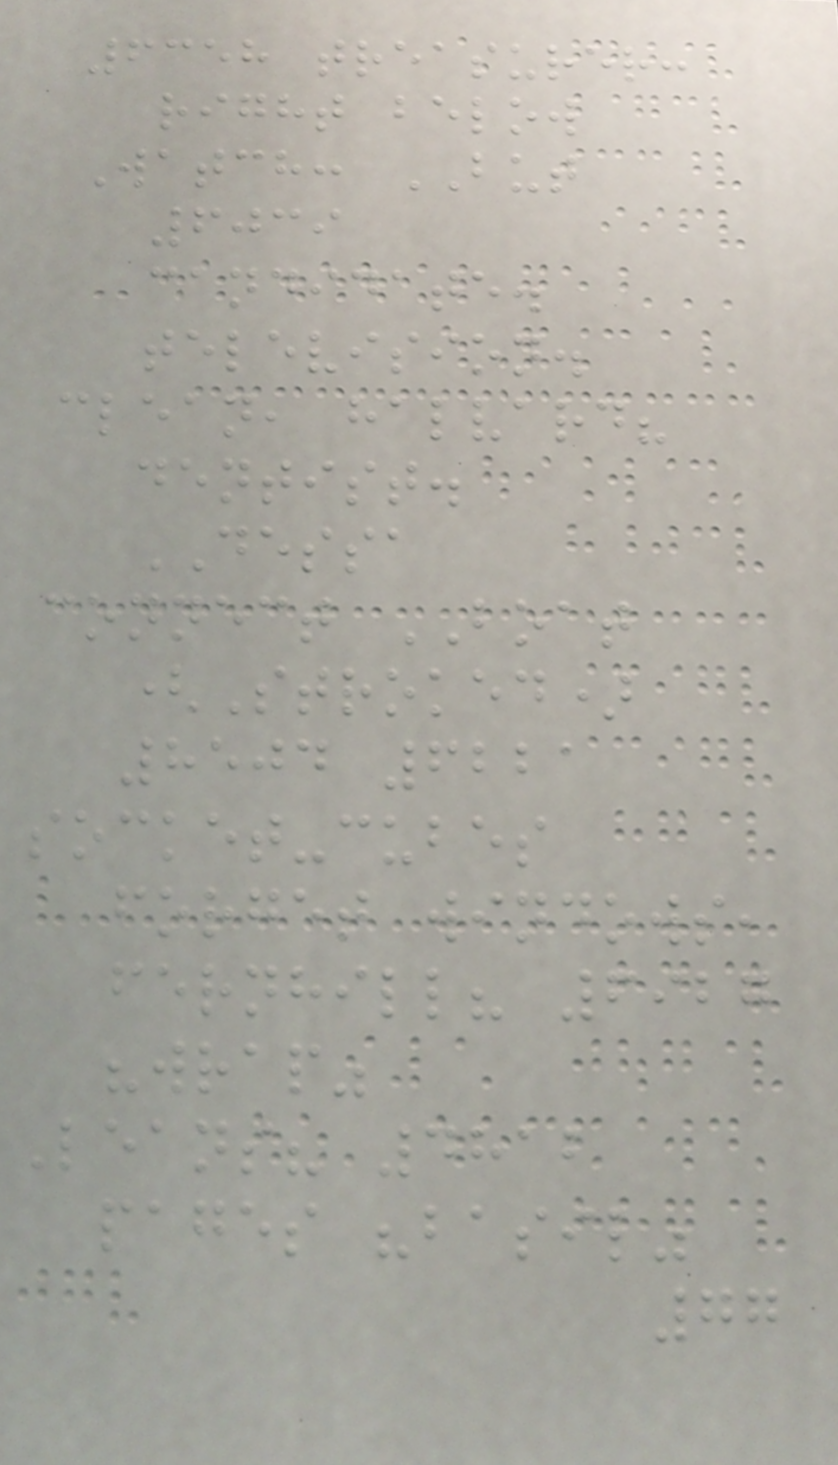6358 treasurer:
right below
Watch: BUT
6039
candidate.
television.
clean, halvard?
dentist.
DESSA
connect BOAT
(Stroked)
8504 6221
socket-cubes
forget windows,
fernhill? 6927
"wrap"
Leans? 4812
pages "basil"
77
